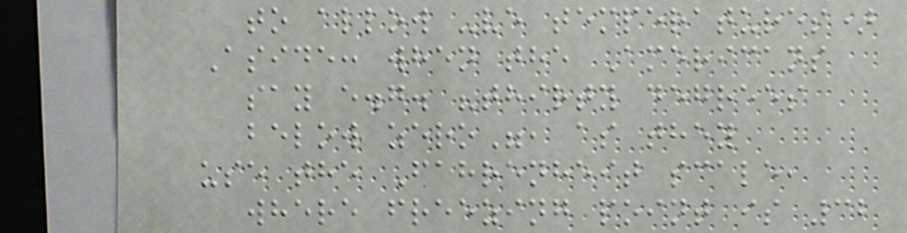to allow -ve temperatures)
Aside: when the Americans
say e.g. "thirty degrees
below zero", as they
use the Fahrenheit scale,
where freezing point is 32
